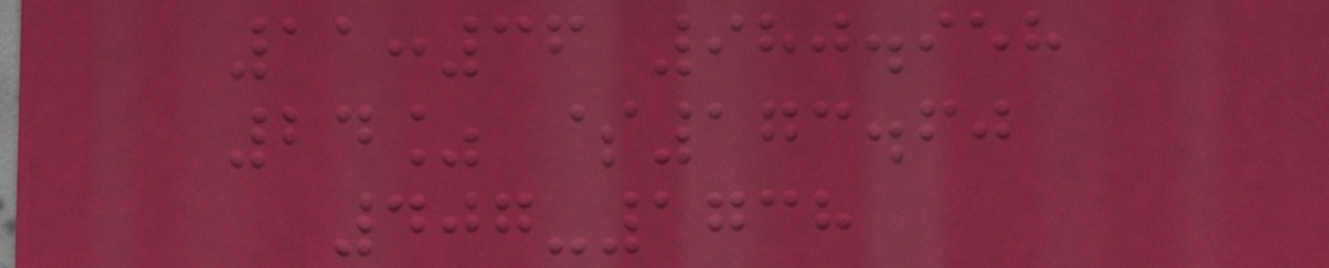11:36 980.958
24% $173.60
407-1738
